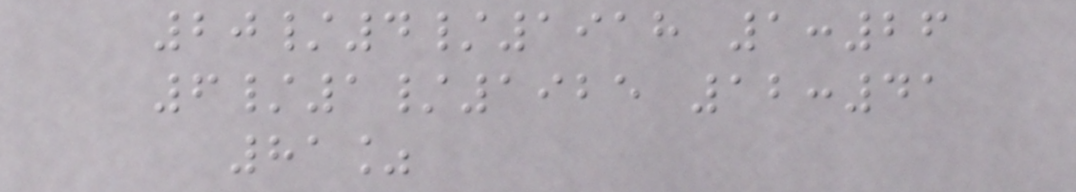20/4/1918 1:26
6/1/1925 12:41
81%
